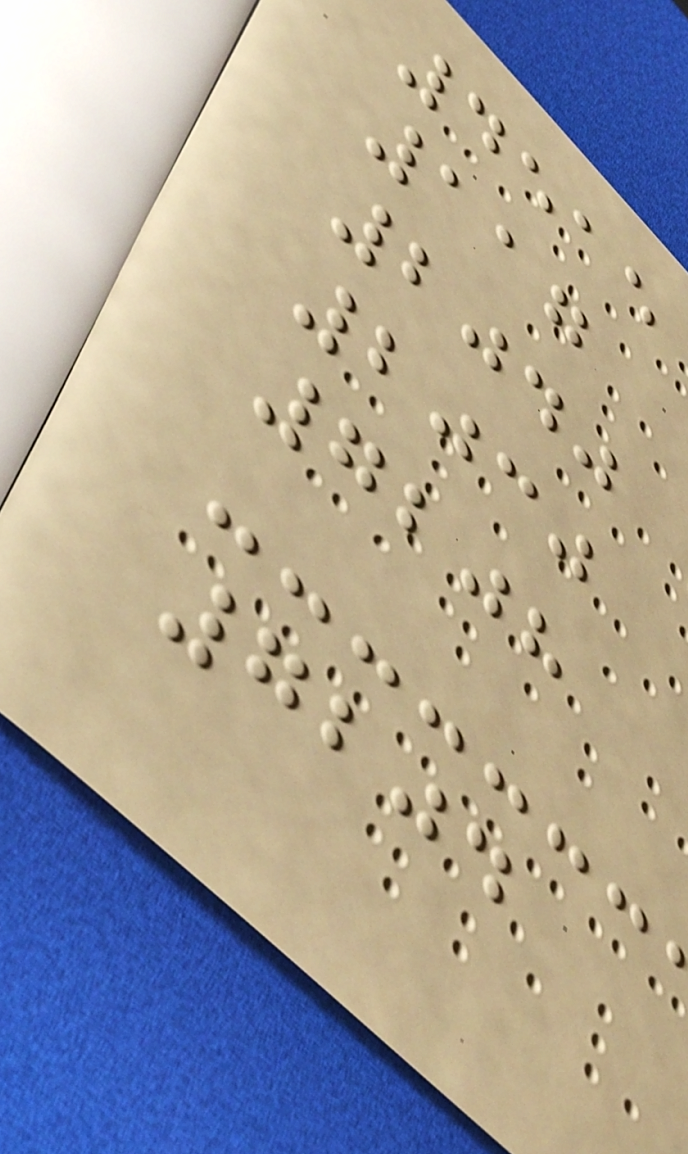4515
117
2040
2030
7208
7204
